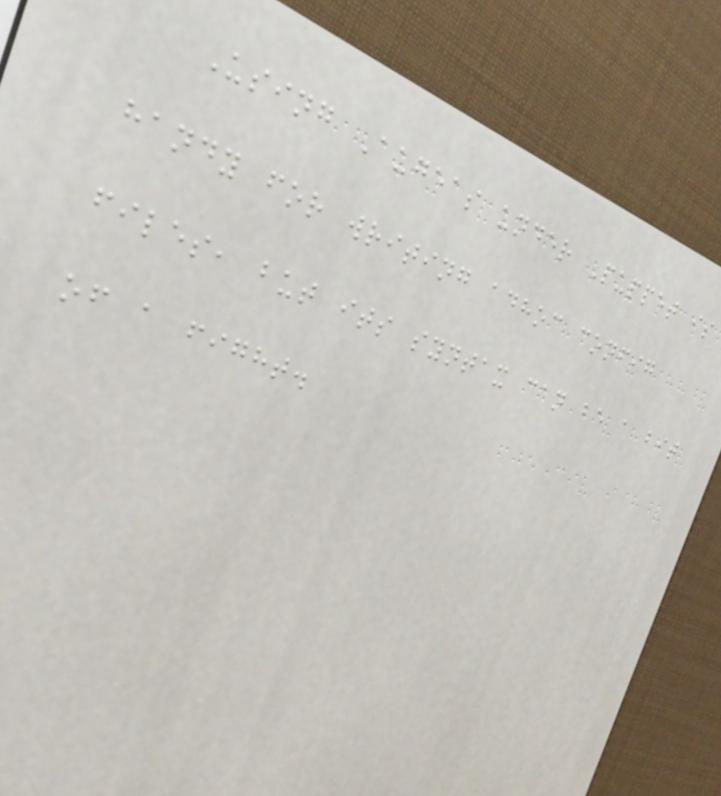Using Augeas under Puppet is
handy for writing adhoc config
files, but its syntax can be a bit
of a fight.
